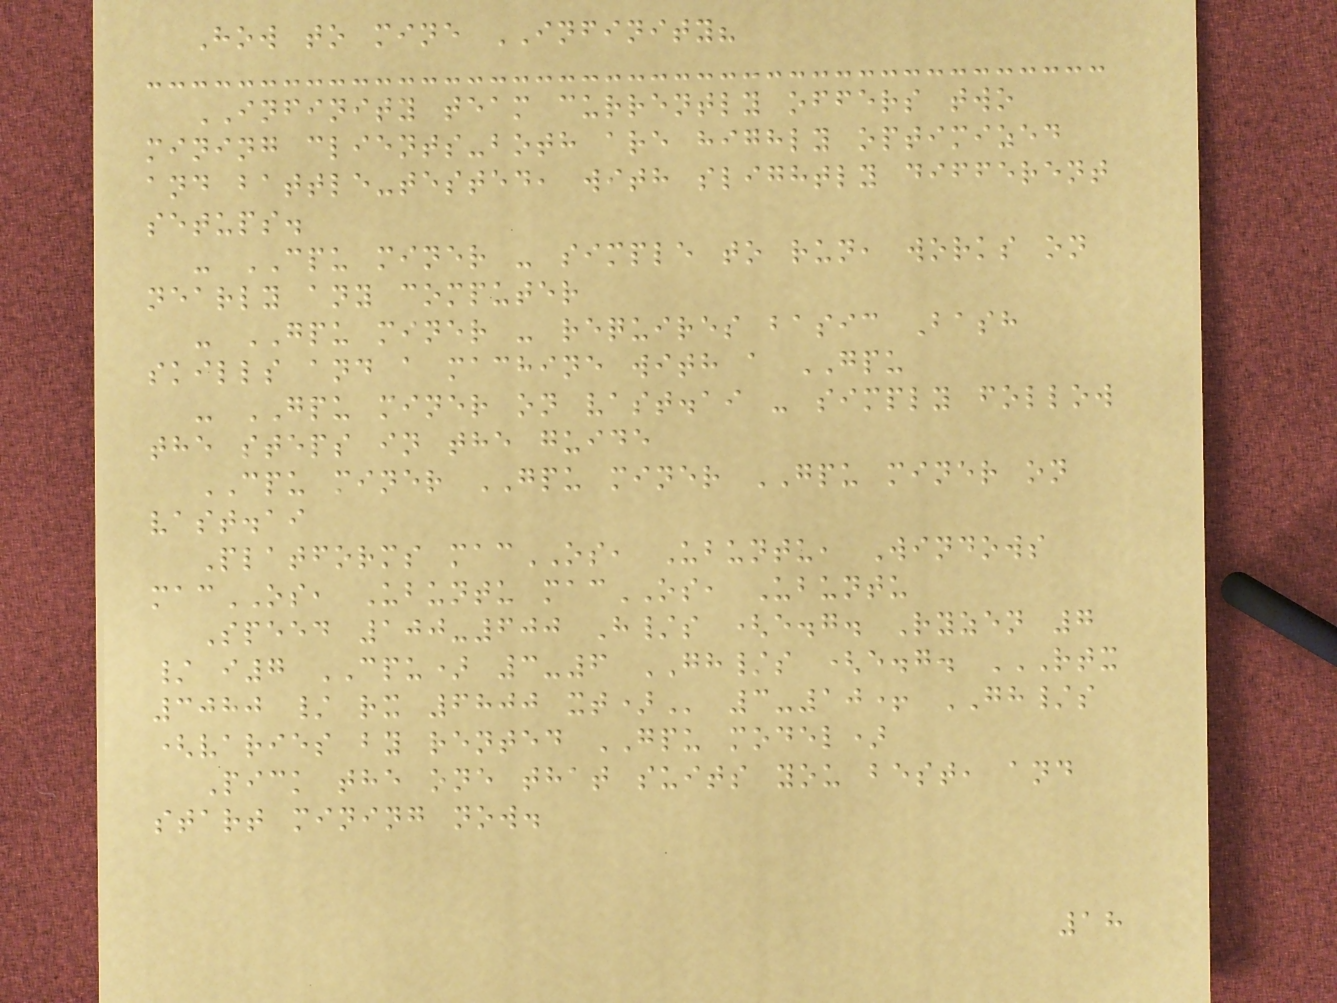How to mine INFINITY?
INFINITY team currently offers two
mining clients-both are highly optimized
and battle-tested, with slightly different
setups.
- CPU miner - simple to run, works on
nearly any computer
- GPU miner - requires basic Bash
skills and a machine with a GPU
- GPU miner on vast.ai - simply follow
the steps in the guide
CPU miner GPU miner GPU miner on
vast.ai
Platforms macOS, Ubuntu, Windows
macOS, Ubuntu macOS, Ubuntu
Speed 100-600 H/s (e.g. Ryzen 7
/ i7 CPU) 3-6 GH/s (e.g. RTX
3080 / RX 6800 XT) 3-10+ GH/s
(varies by rented GPU model)
Pick the one that suits you best, and
start mining now.
18
